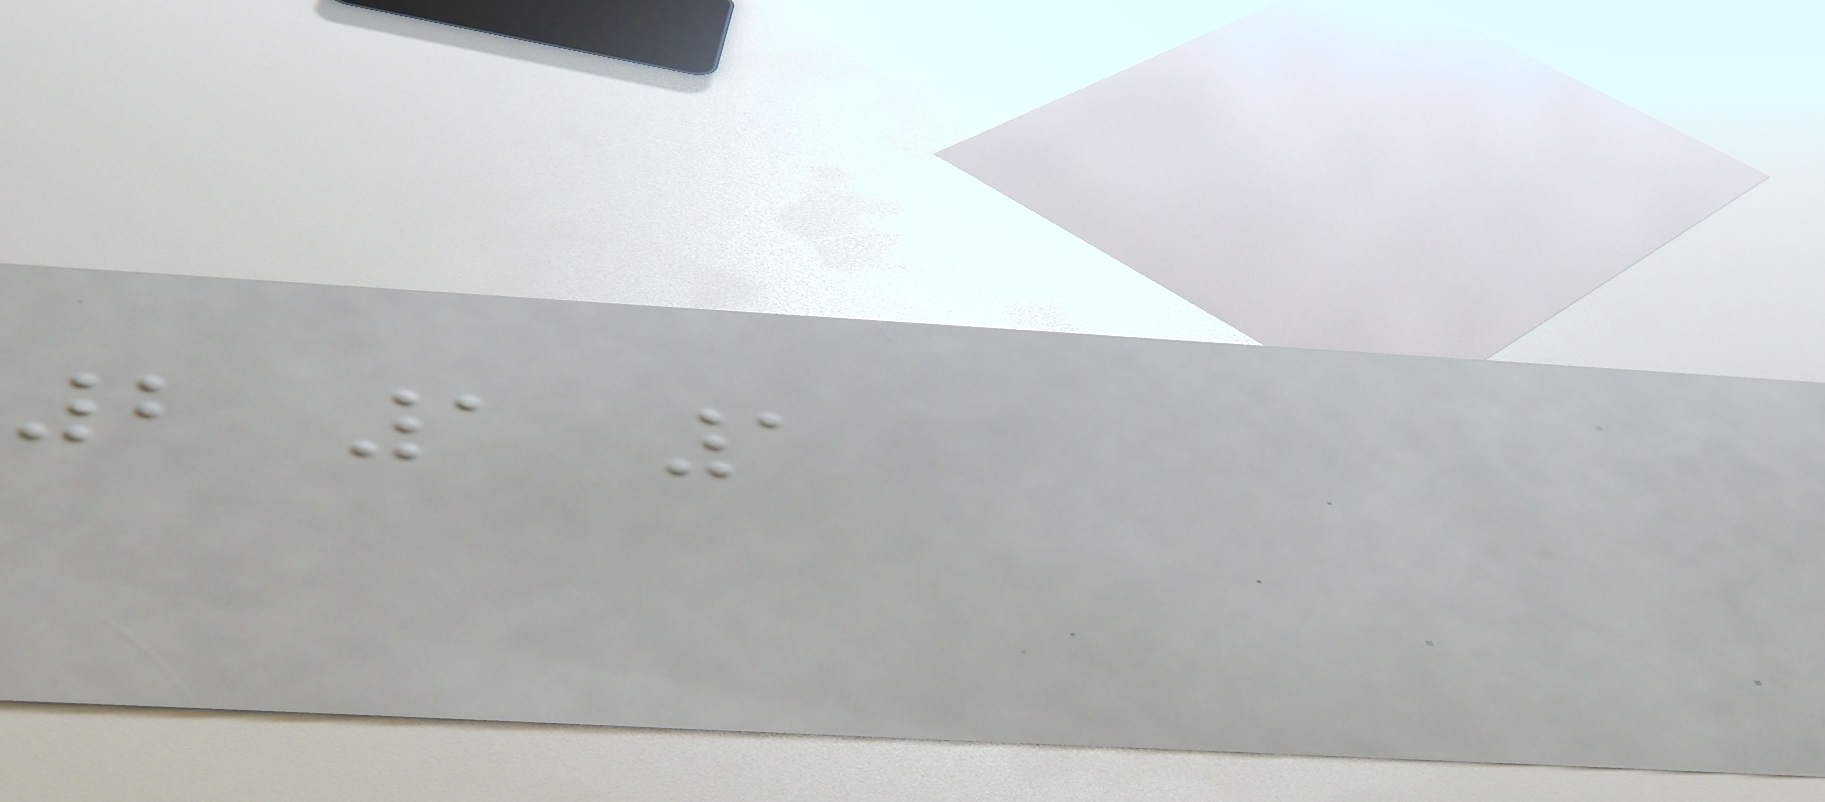2 1 1
